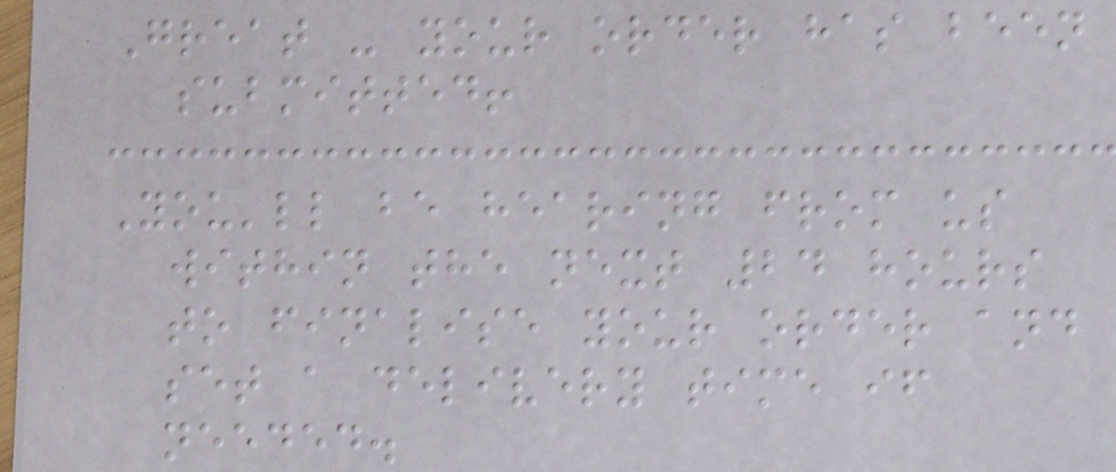Great - your order has been
submitted!
You'll be hearing from us
within the next 24 hours
to finalise your order and
set a delivery time if
needed.
